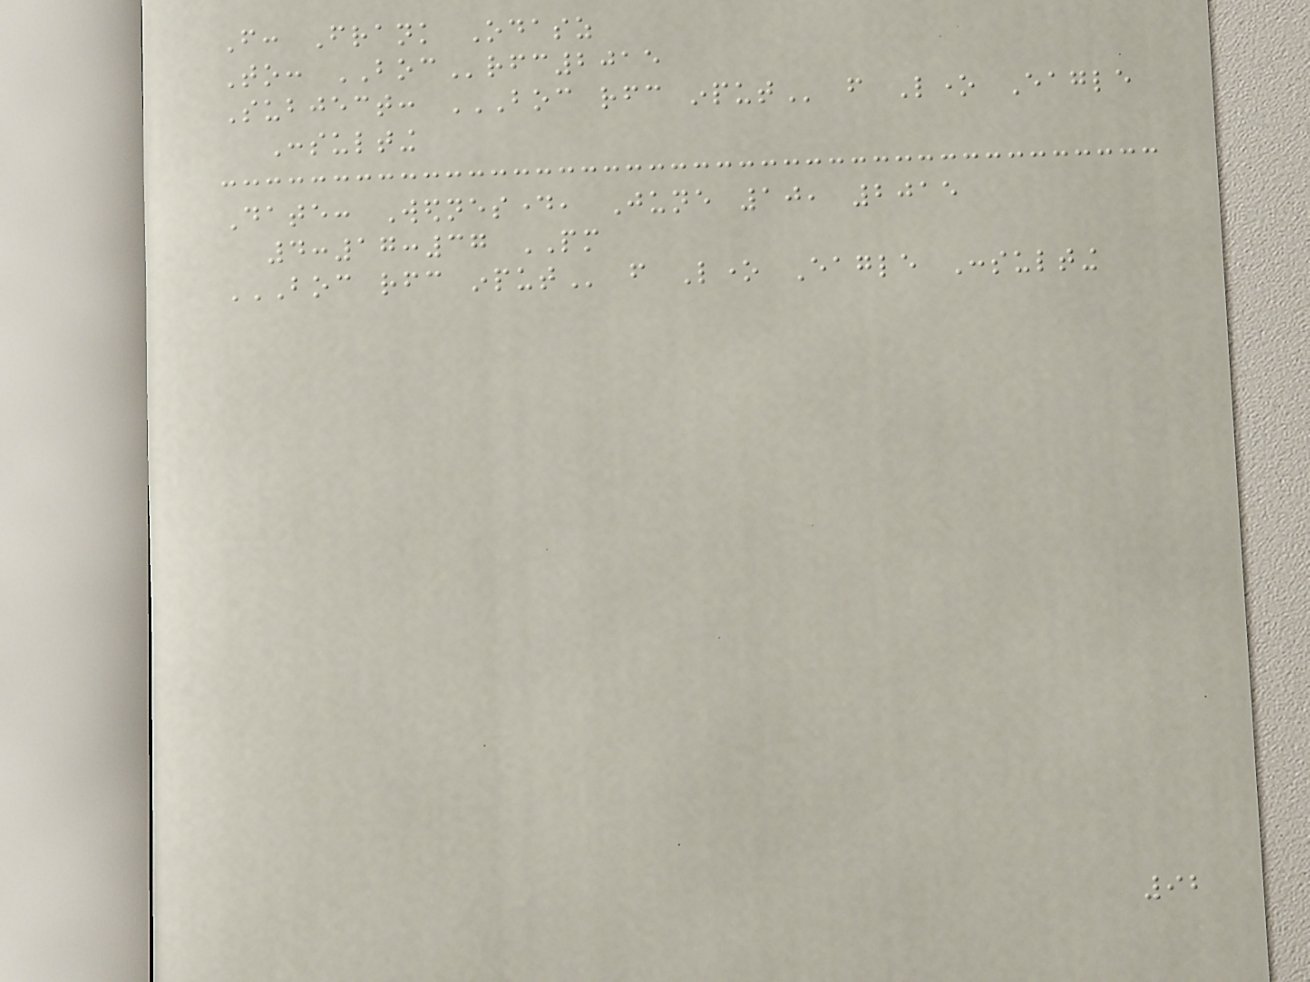From: Frank Odasz
To: BOCrfc2015
Subject: BOC RFC INPUT from Lone Eagle
Consulting
Date: Wednesday, June 10, 2015
4:17:37 PM
BOC RFC INPUT from Lone Eagle Consulting
92
